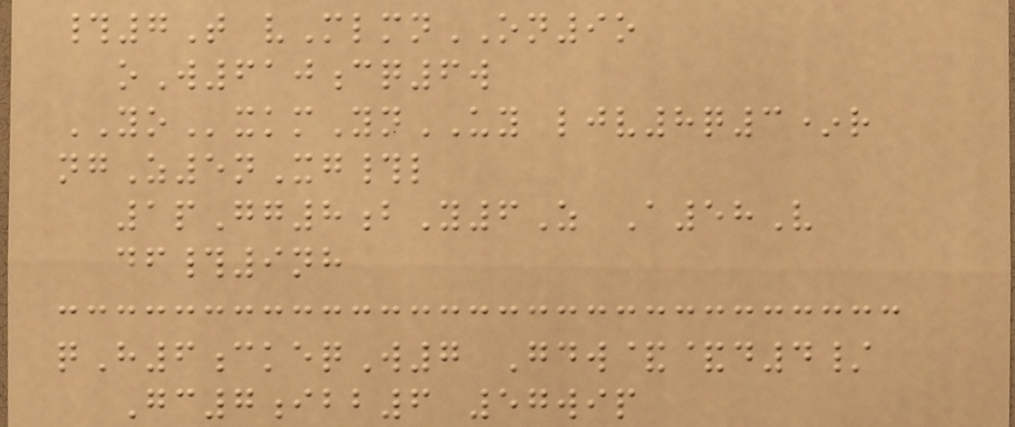#7T vMlmnON9o
oW610cq6w
YOxkmYnUY ljv8q3*r
ngZ5nXg#l
1pGg8bY6Z A58V
df#9nh
qH6ckeqW7 Gdw&&d4/
Gc7ibb6 57wip
